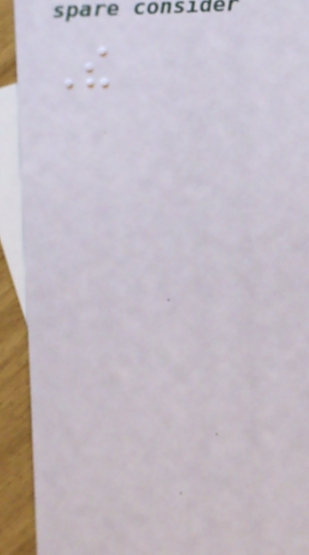The
